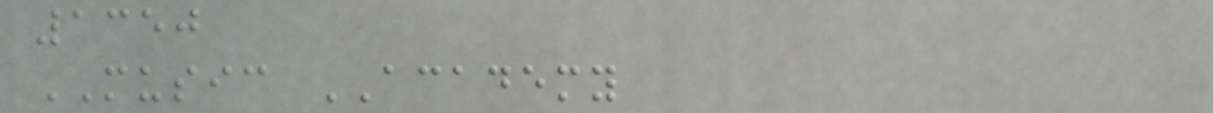1350
MUSIC ACADEMY
